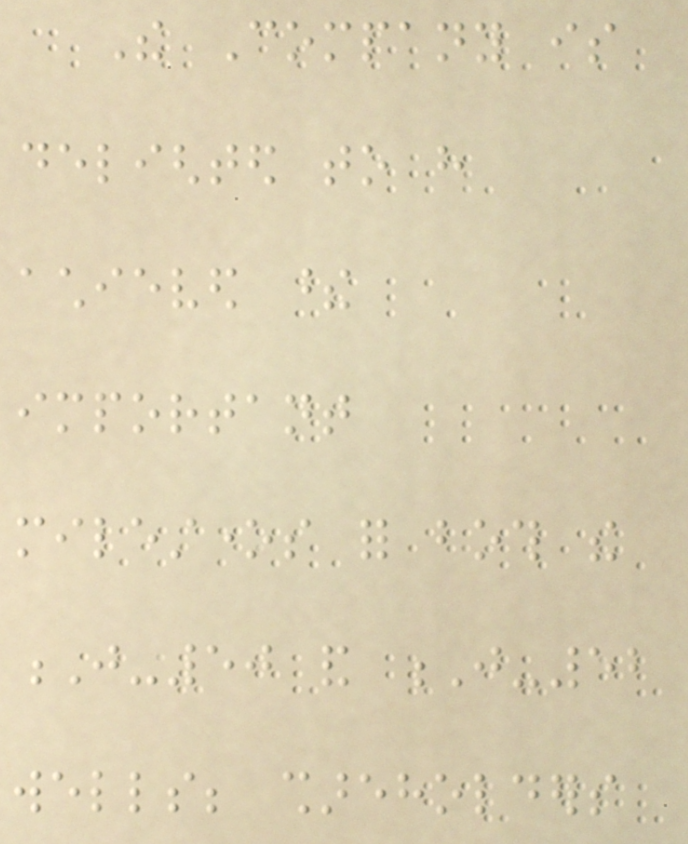The Company is
delighted to have
achieved these
important
milestones for both the
J-50 and J-52
wells; shareholders
